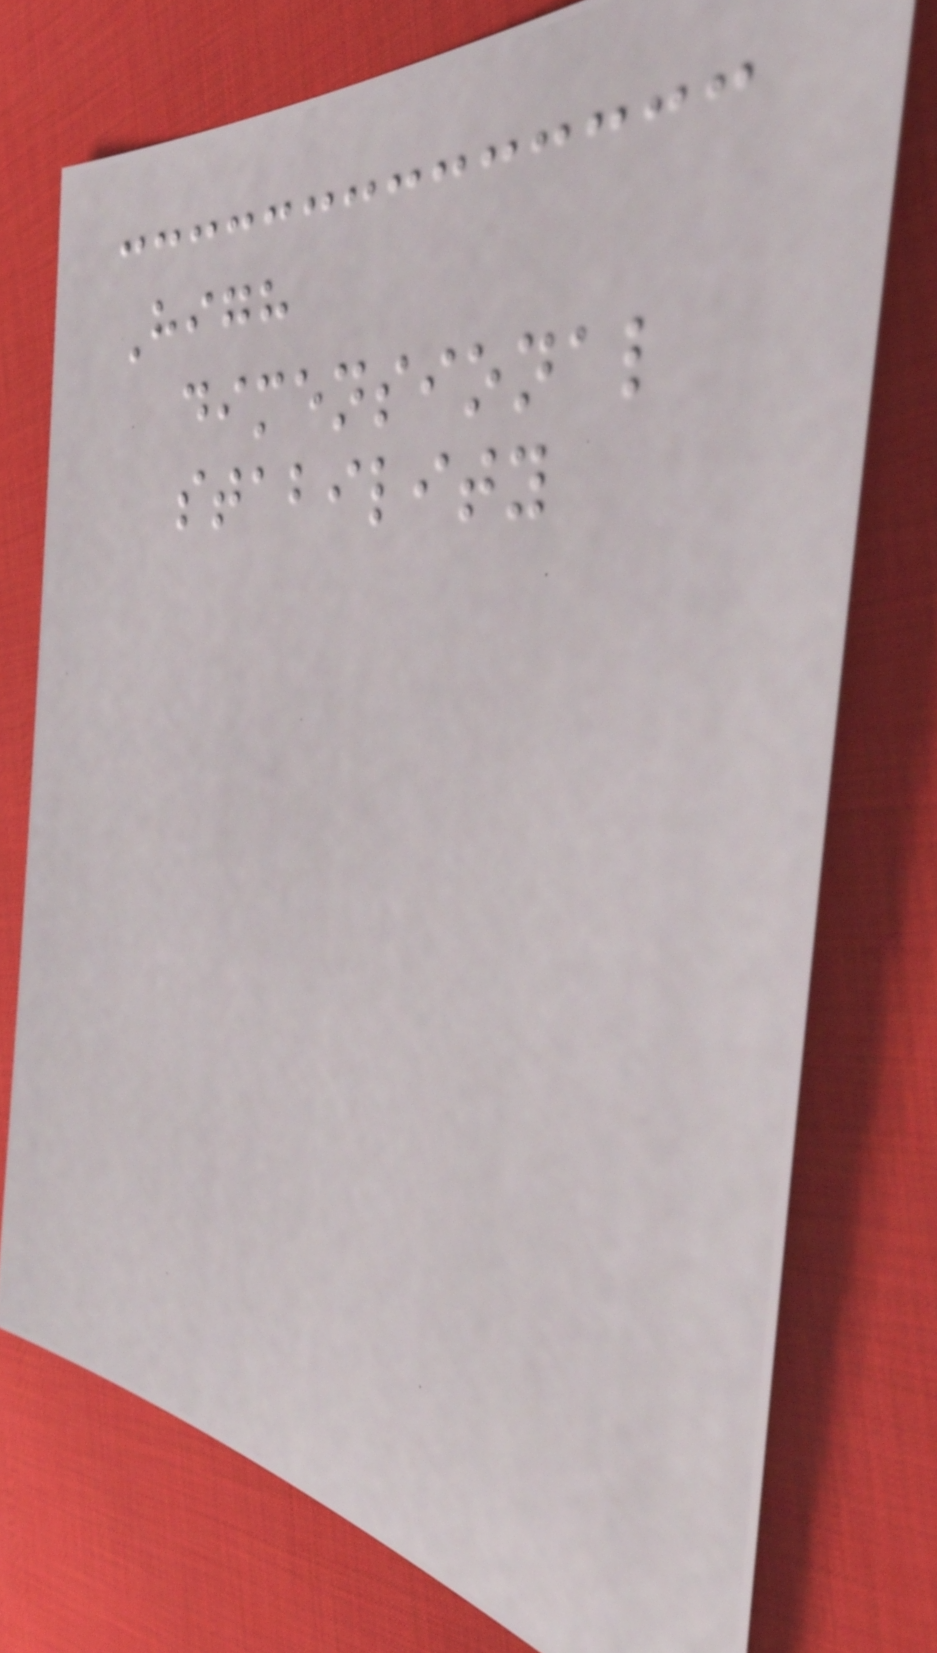High
dimensional
stability
